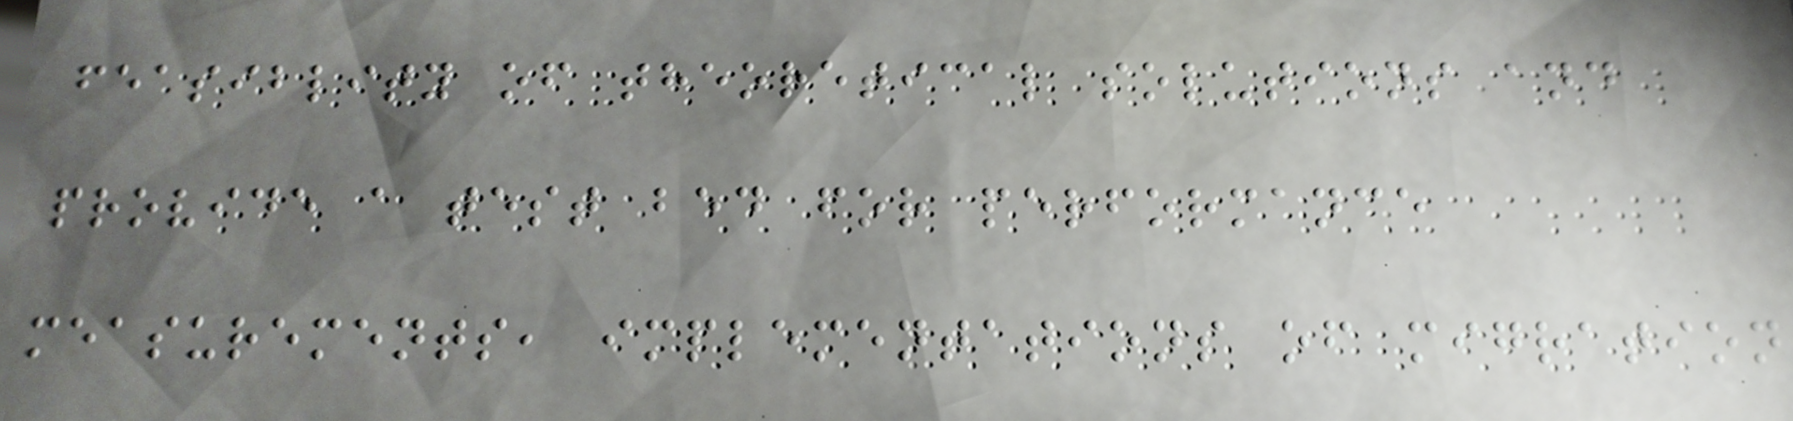feasiblity of theoretical solutions and
provide a test bed for performance
measurements, implementations of migration
